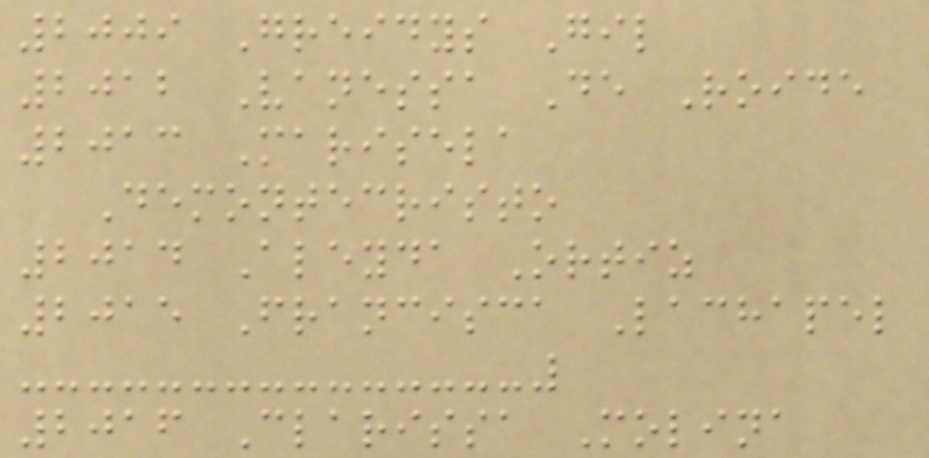2009 Greidys Gil
2012 Vanessa De Roide
2013 Marisela
Demontecristo
2014 Aleyda Ortiz
2015 Francisca Lachapel
2016 Clarissa Molina
